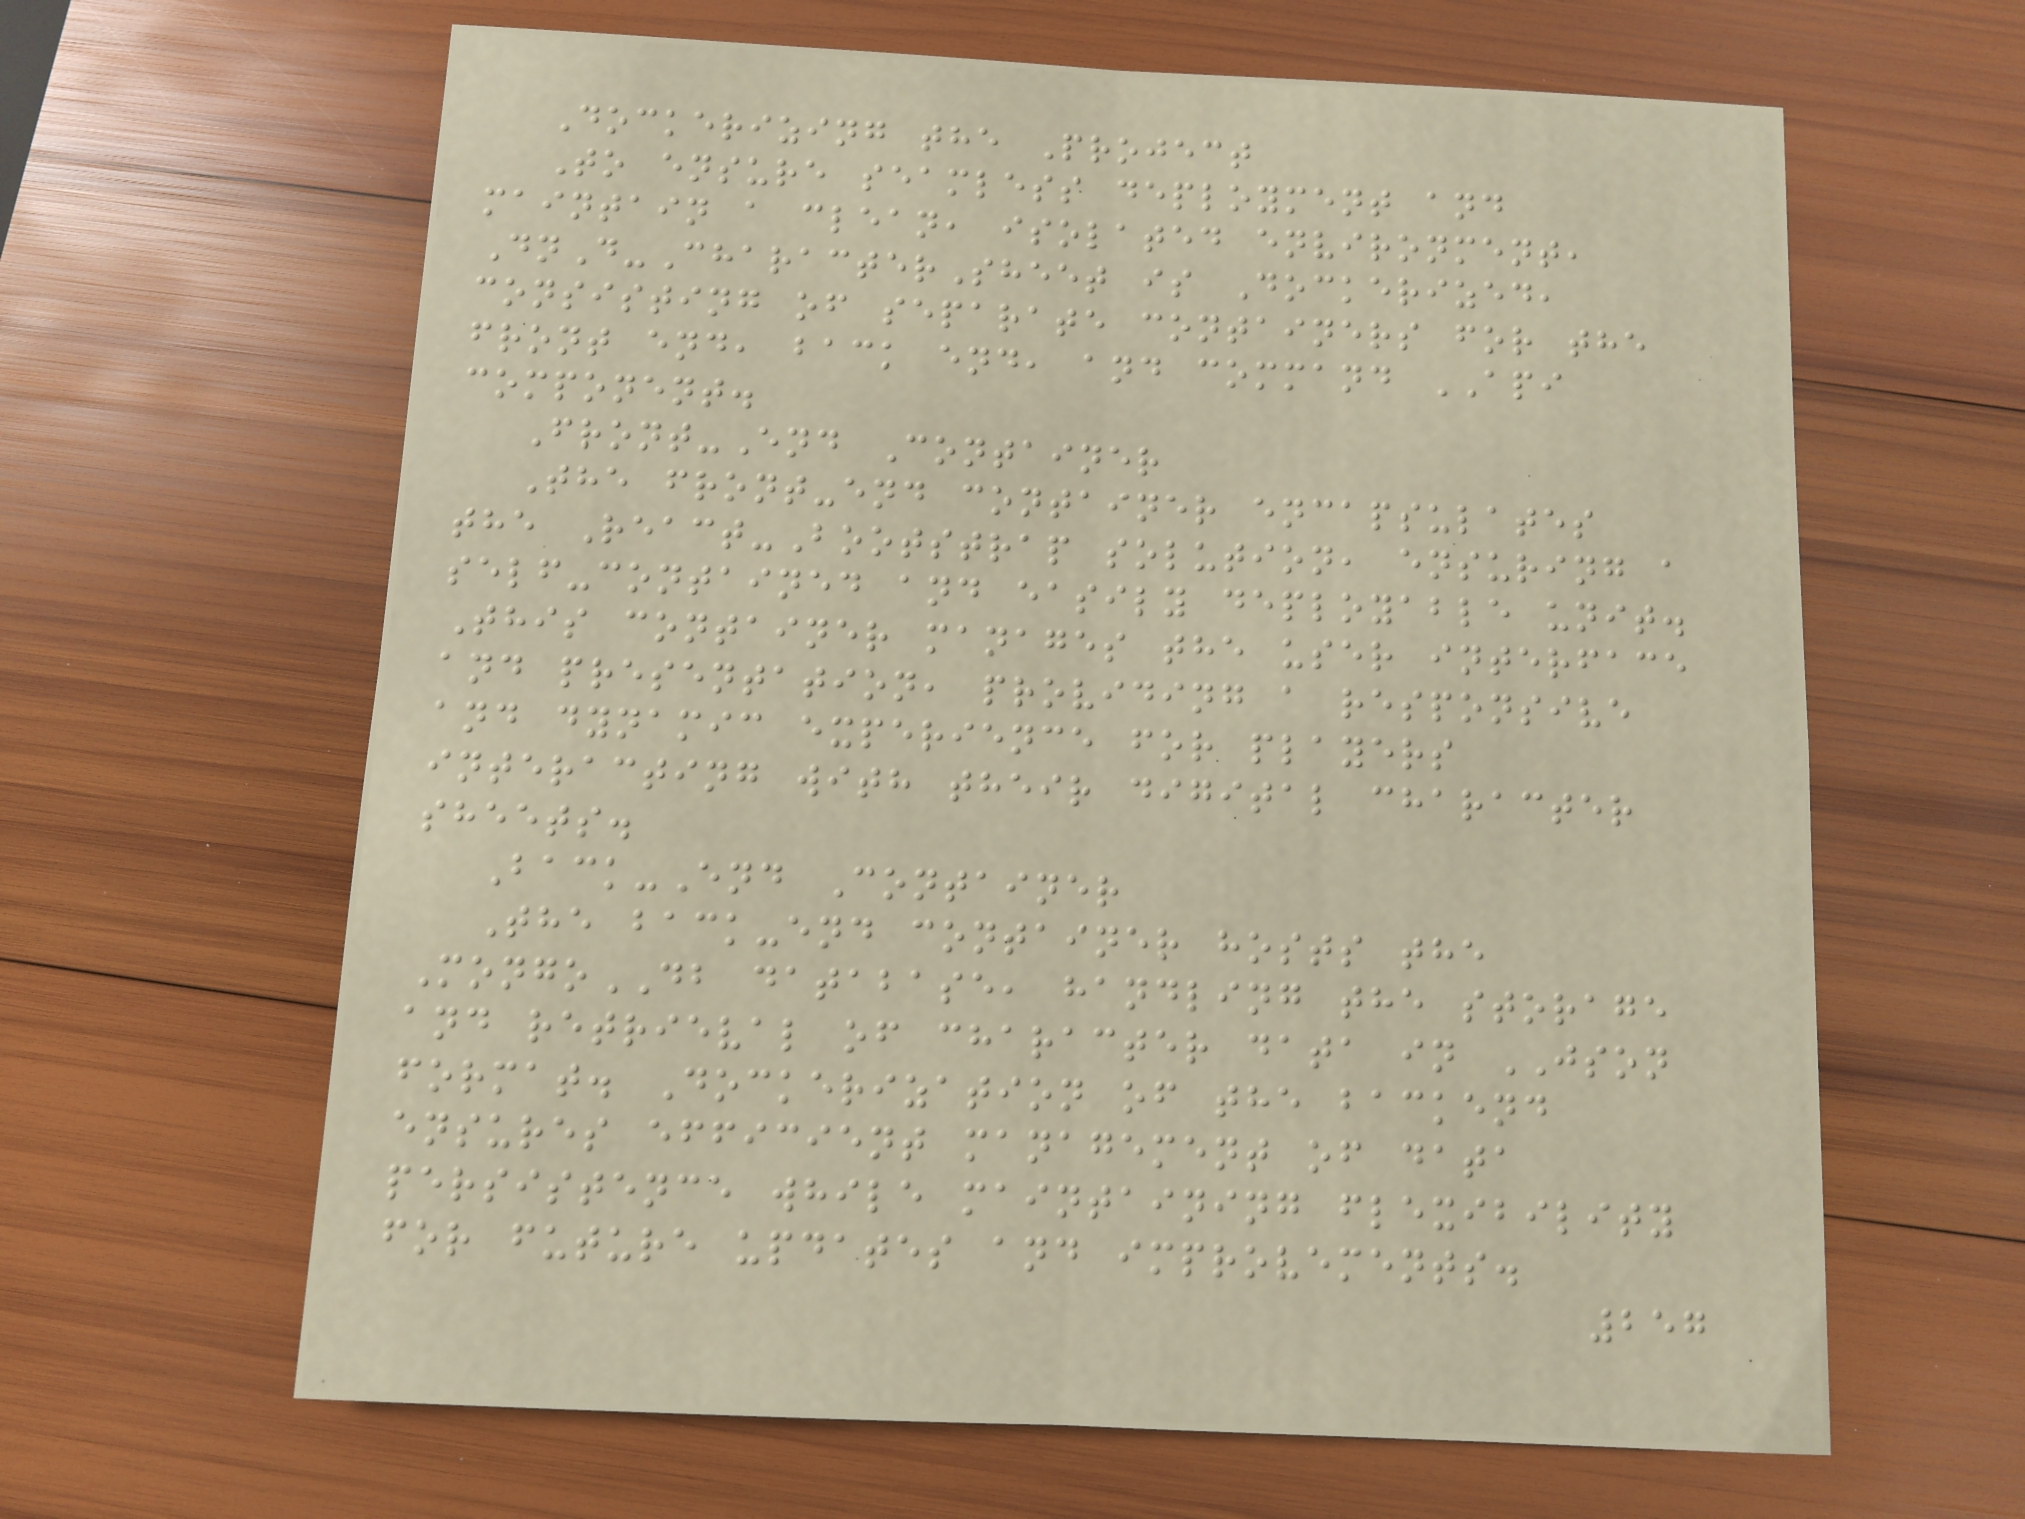Dockerizing the Project
To ensure seamless deployment and
maintain a clean, isolated environment,
DnD-CharacterSheet is Dockerized,
consisting of separate containers for the
front end, back end, and command API
component.
Front-End Container
The front-end container encapsulates
the React-Bootstrap solution, ensuring a
self-contained and easily deployable unit.
This container manages the user interface
and presentation, providing a responsive
and dynamic experience for players
interacting with their digital character
sheets.
Back-End Container
The back-end container hosts the
MongoDB database, handling the storage
and retrieval of character data in JSON
format. Dockerization of the backend
ensures efficient management of data
persistence while maintaining flexibility
for future updates and improvements.
257
